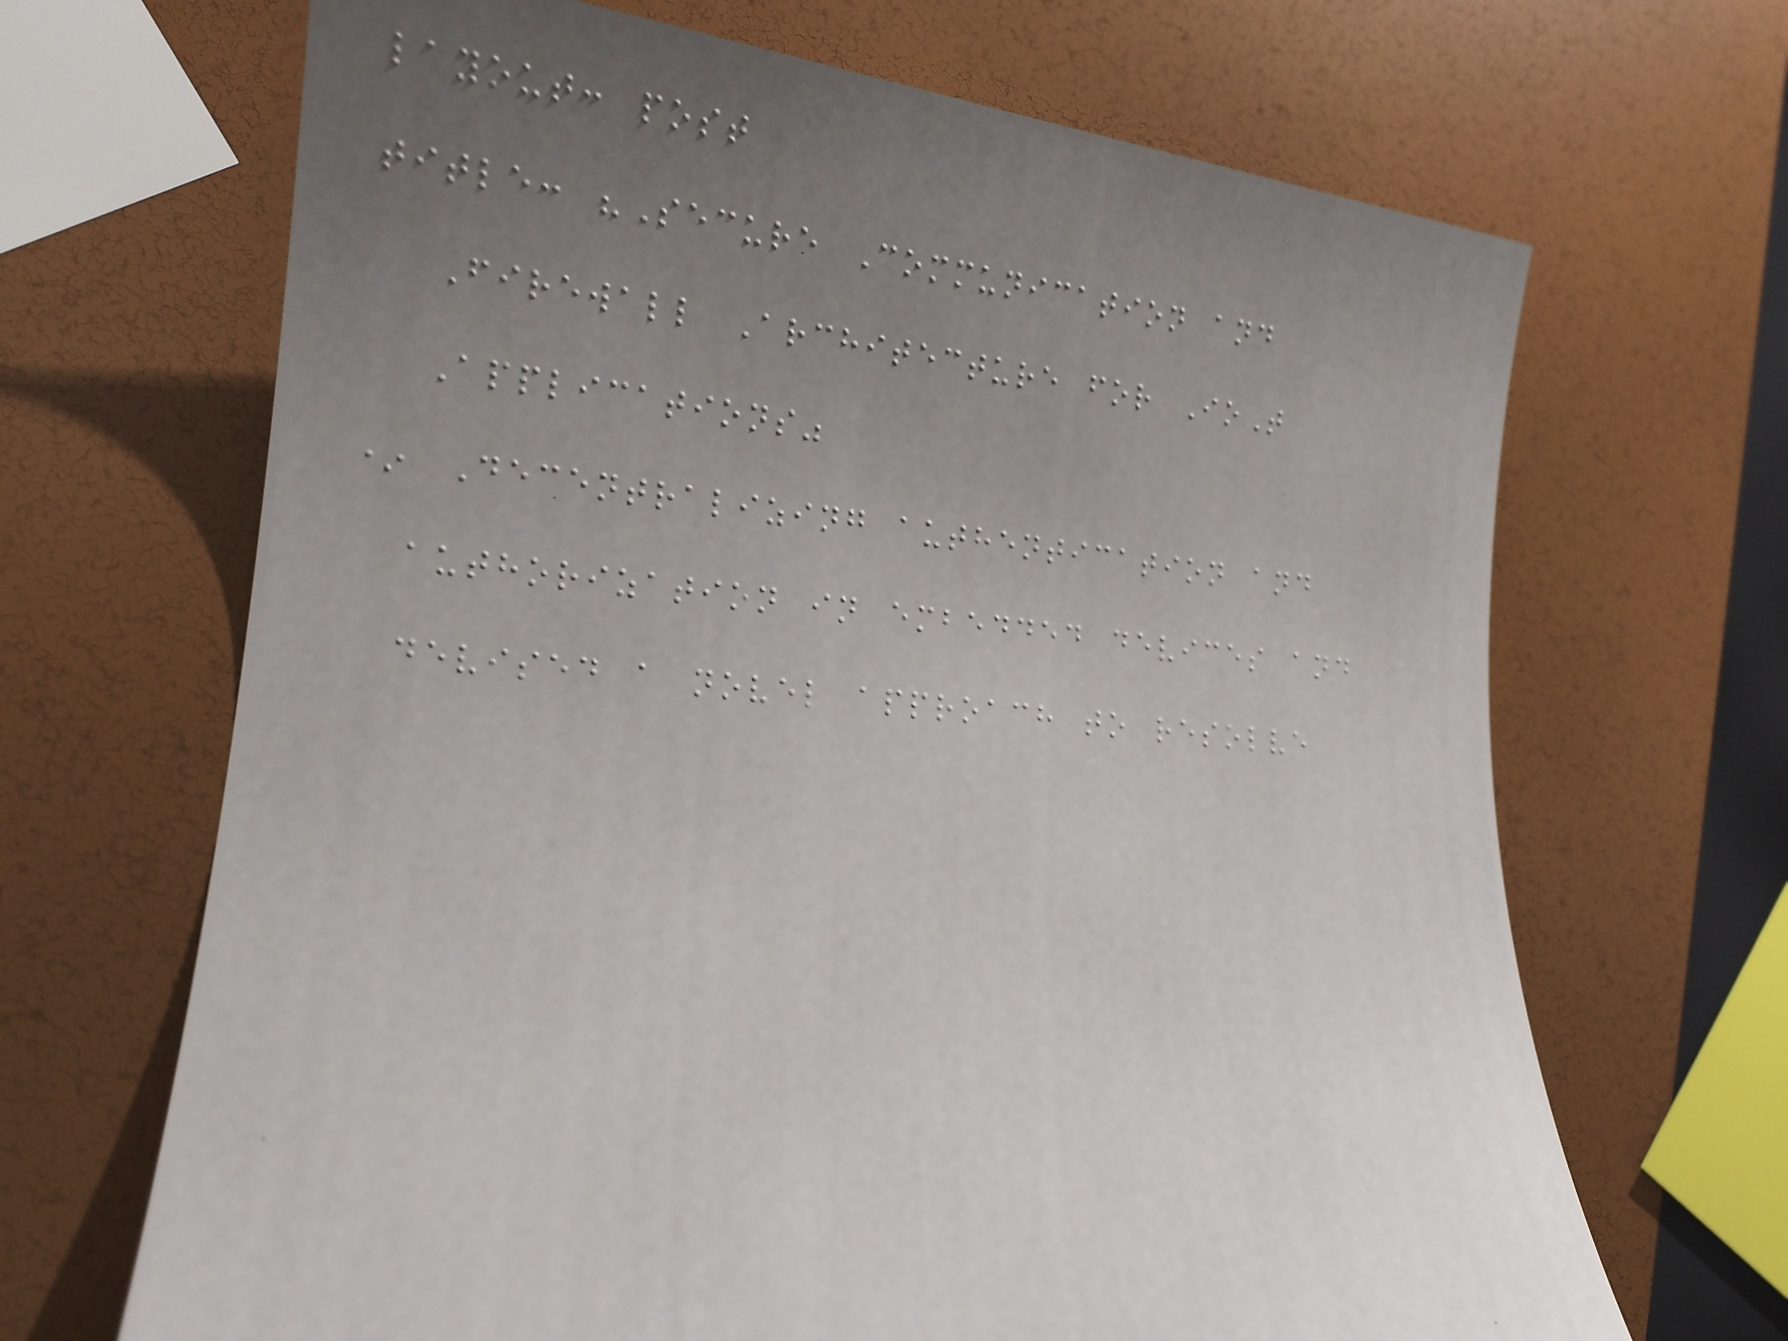layout: post
title: "Secure Communication and
Firewall Architecture for IoT
Applications"
* Decentralizing authentication and
authorization in embedded devices and
devised a novel approach to resolve
